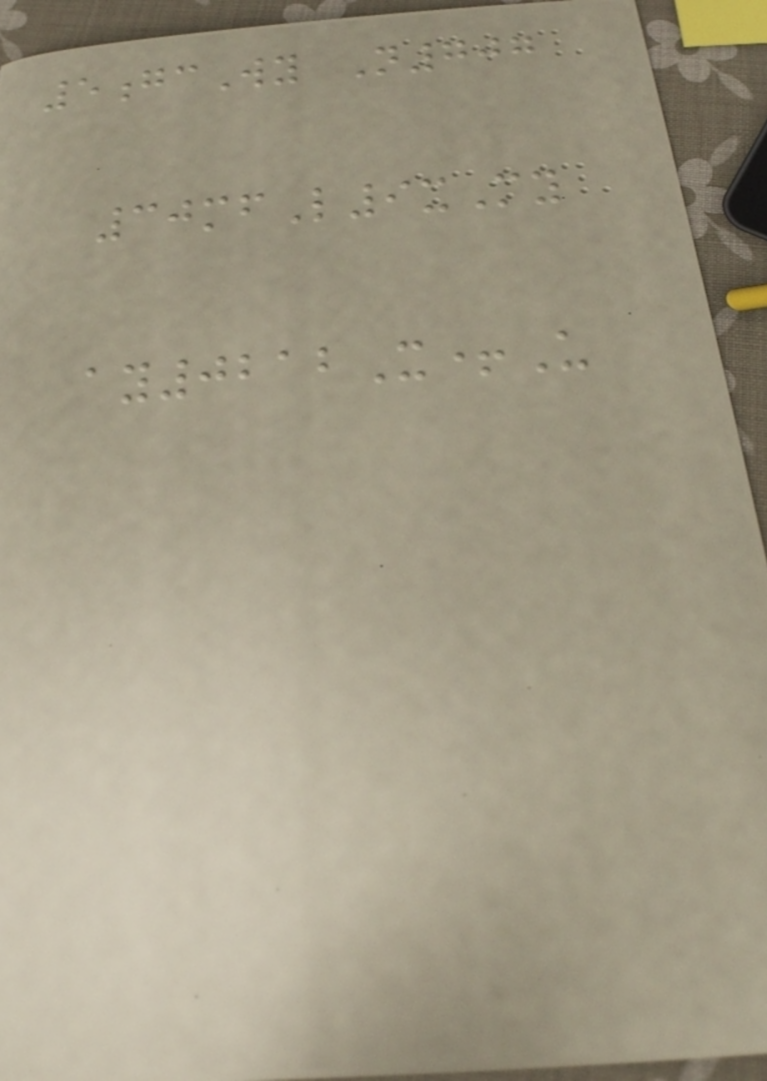5gcWy N707
30mfL9xMy
ay0212X+U
